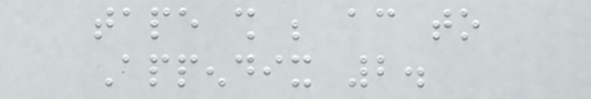tape shall be according to
Appendix 2.
